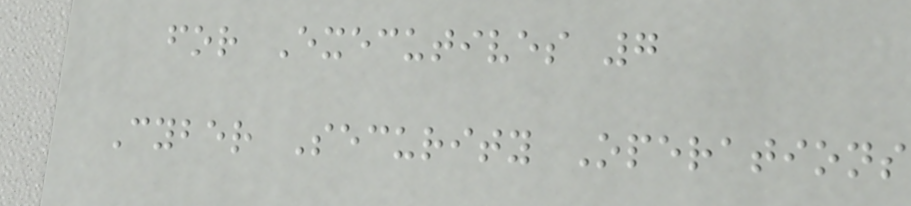for Executives 7
Cyber Security Operations
